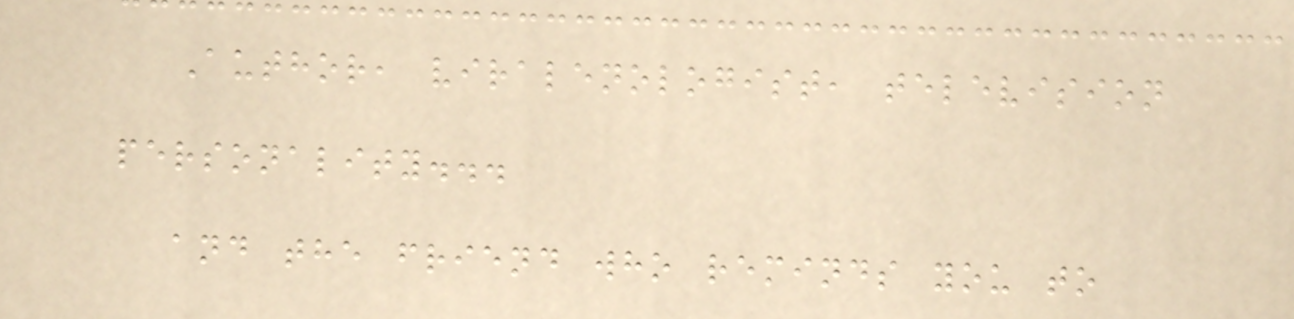Author, viralenologist, television
personality...
and the friend who reminds you to
